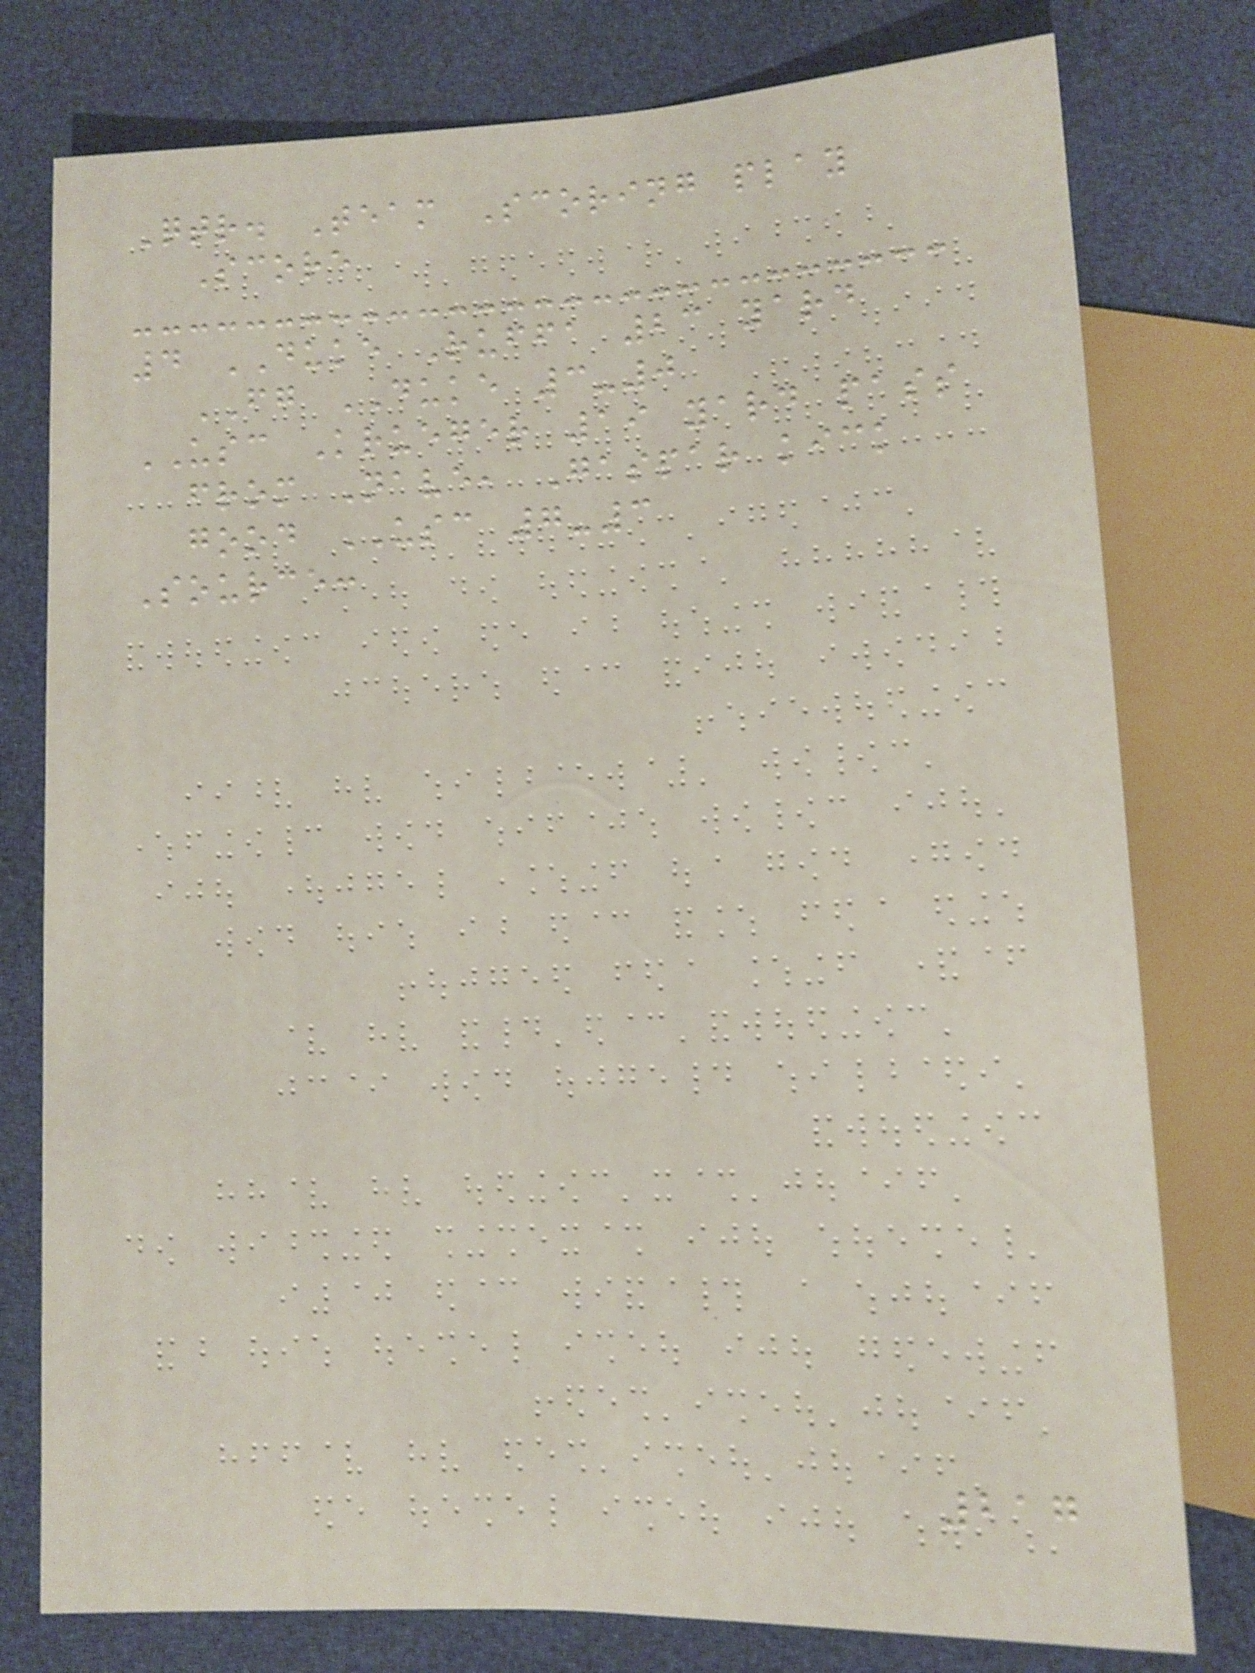Qtr. Team Scoring play
Score
4 DUKE Ruffa 23 yard
FG DUKE 3-0
USC Krueger 19 yard pass
from Nave, Gaspar kick
good USC 7-3
Source:
217
